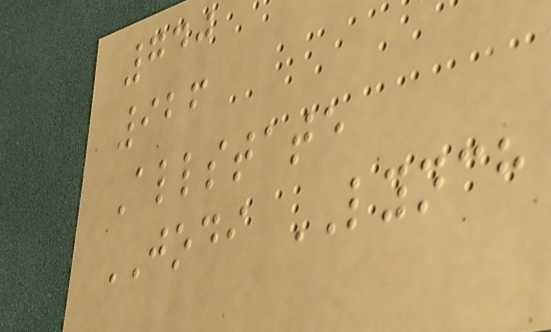740
926
Allstate
JODI LYNCH
